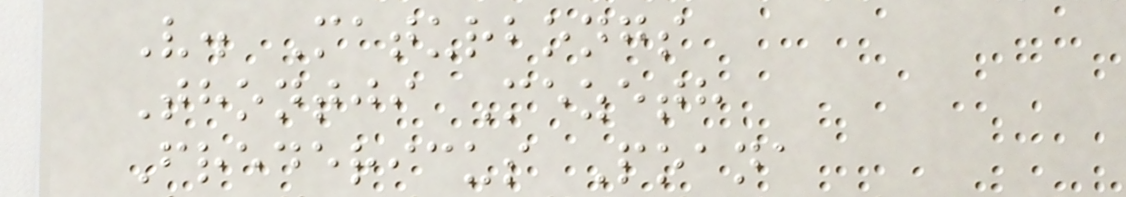V. Maturbongs
Thontji Mezeth
Fredericus Poana
